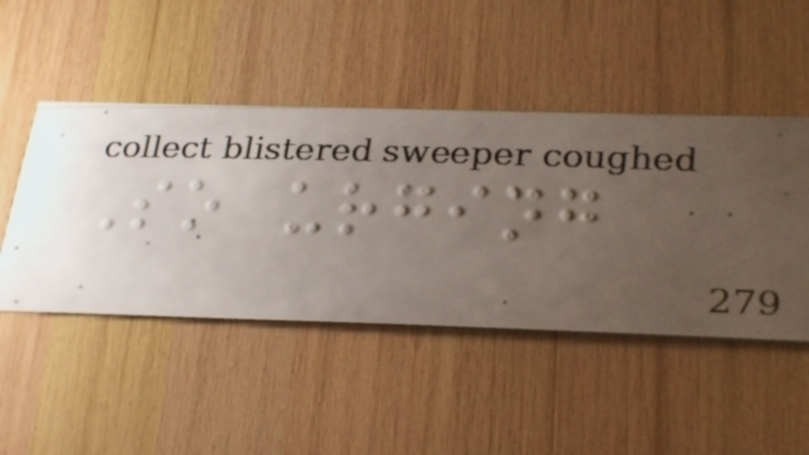So urging
